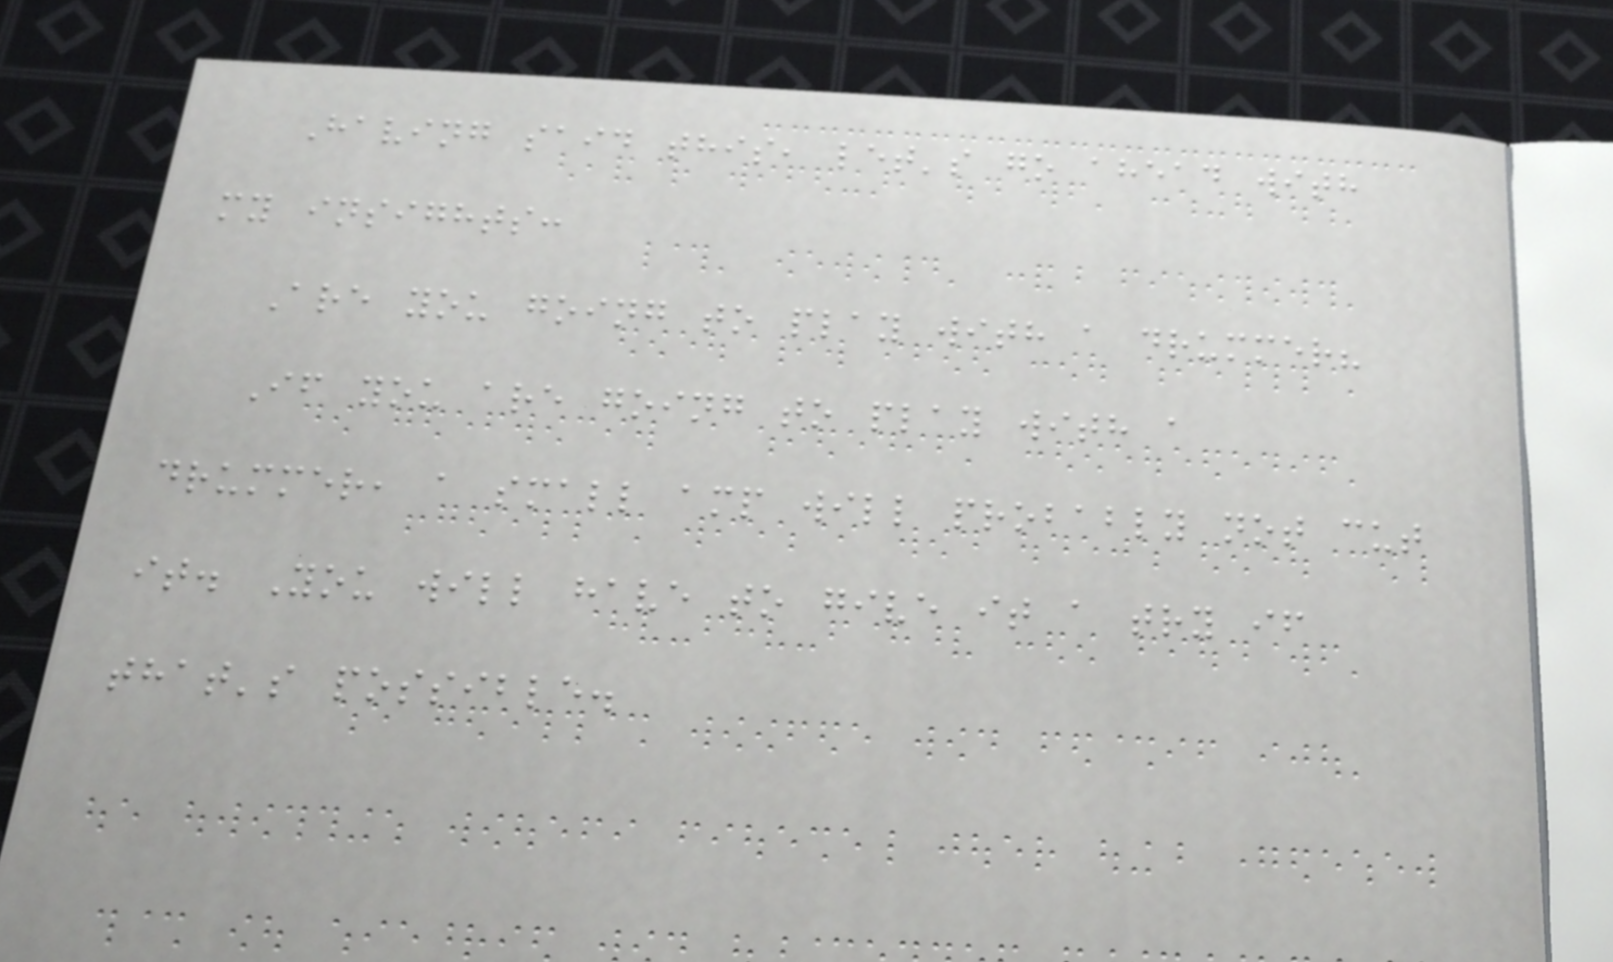Having said this, let's go ahead with
my insights:
Are you going to play with a drummer?
If you are going to play with a
drummer, a small amp will probably not cut
it. You will have to give it a try if
that's possible.
